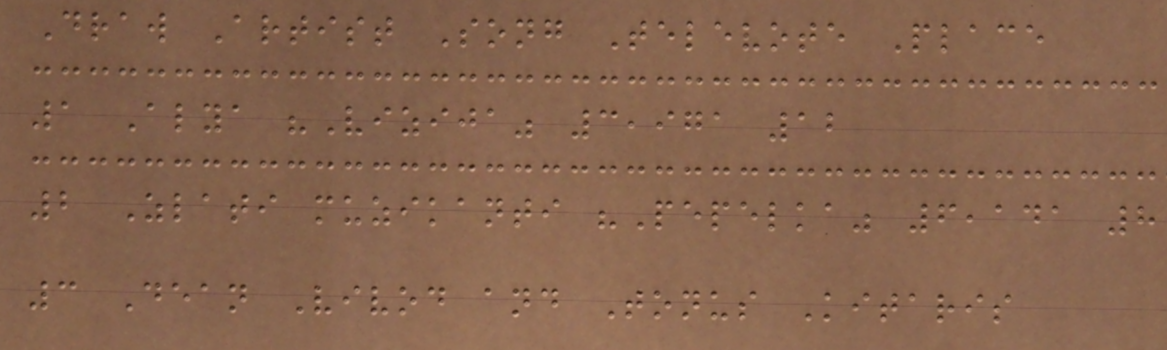Draw Artist Song Televote Place
1 Alya "Vizija" 3,971 12
2 Zlati muzikanti "Pepelka" 6,141 8
3 Dean Vivod and Tonus Kitaris
